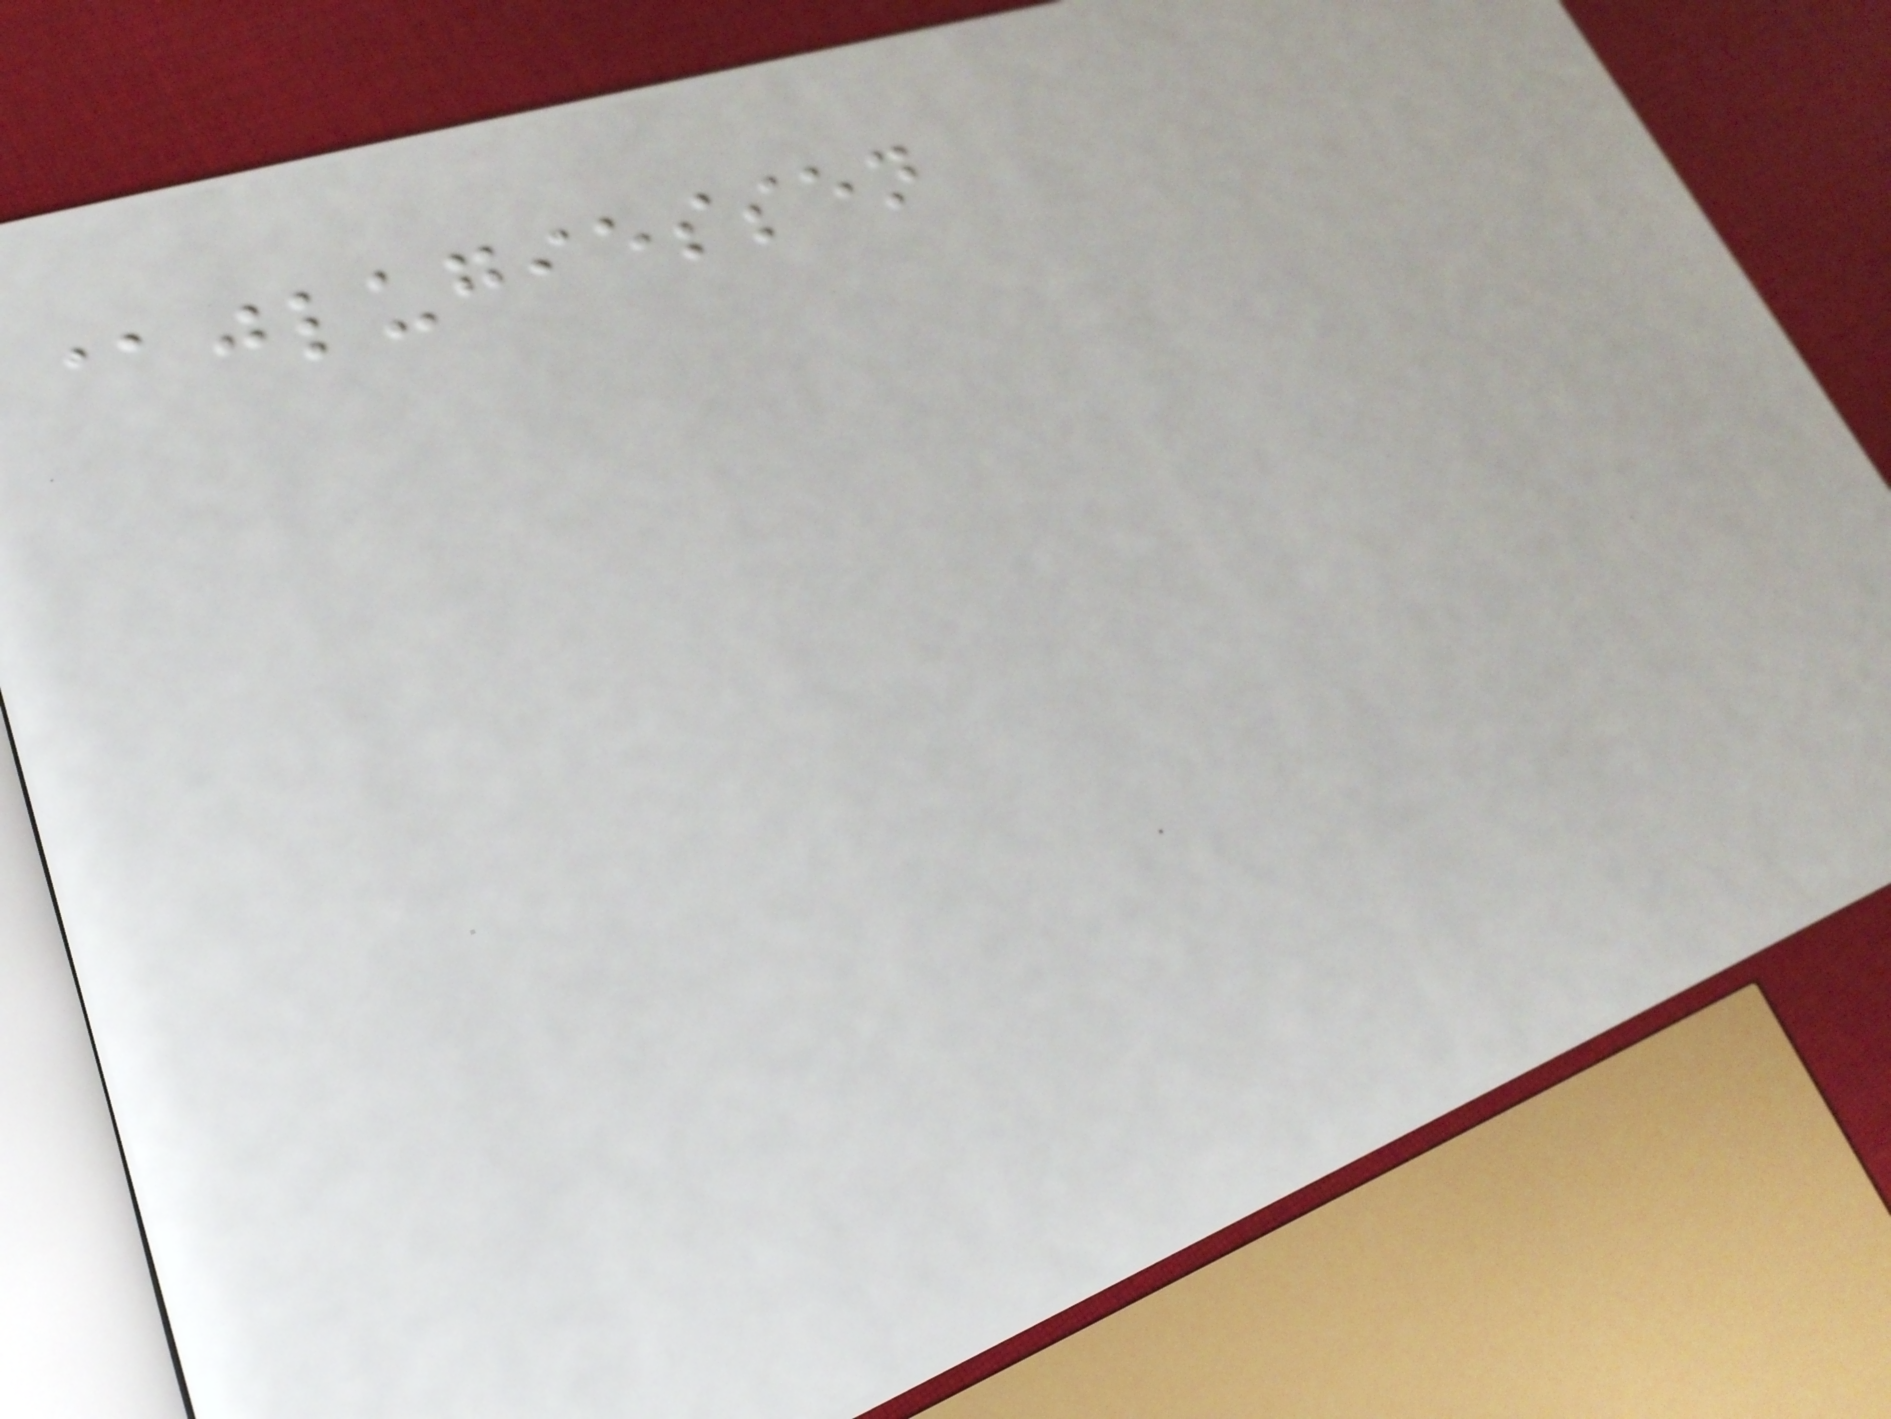@jlugiessen
